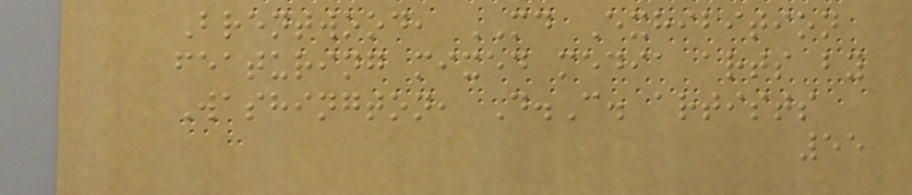Brentwood, MD Exhibition
featuring mixed media arts by
Washington, D.C. artists
55
